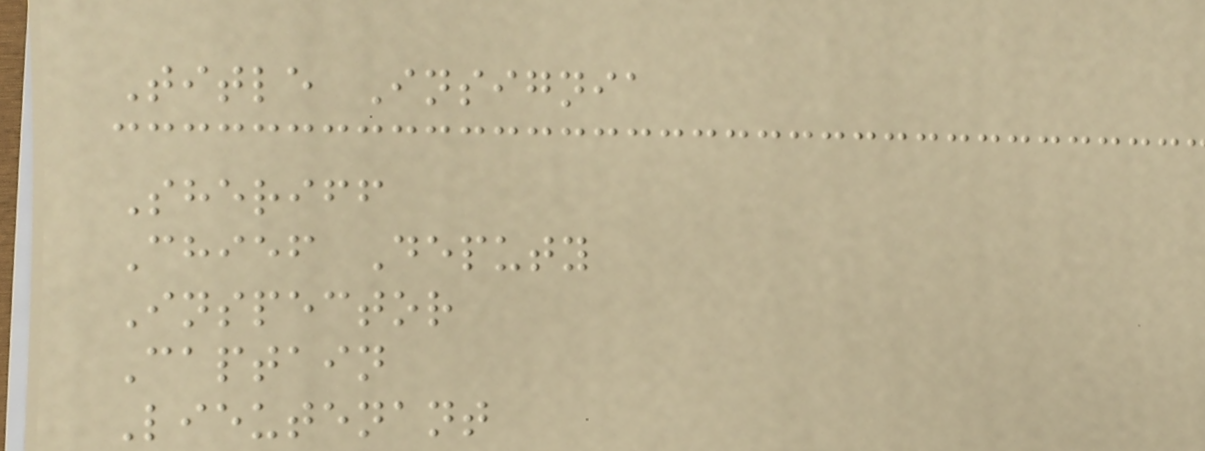Title Insignia
Sheriff
Chief Deputy
Inspector
Captain
Lieutenant
